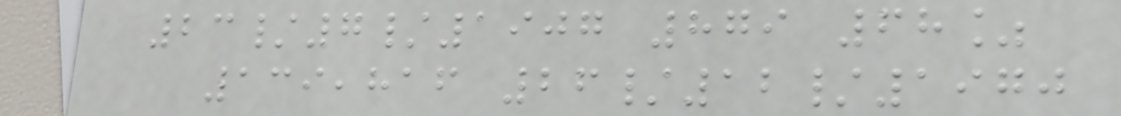23/7/1907 879 68%
139,816 26/12/1970
